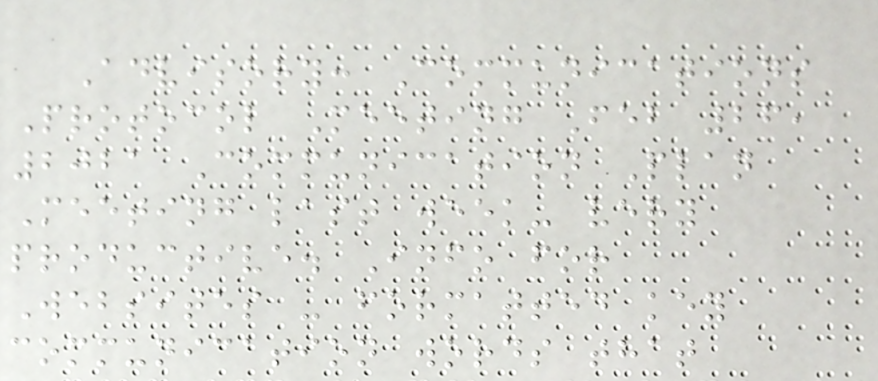Advisory: Communications
Protocol Meeting Feb 26,
2021 Communication Plan
Meeting last week- very
productive. Info for
Websites - formatted key
communication words that
